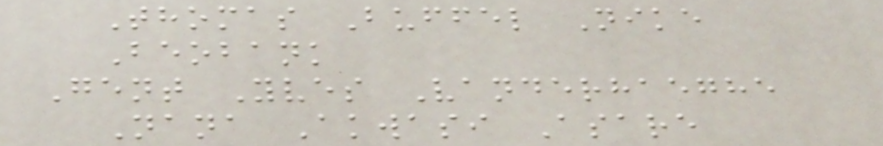Thomas Buffel Nike
Beobank
Gent Yves Vanderhaeghe
Nana Akwasi Asare
